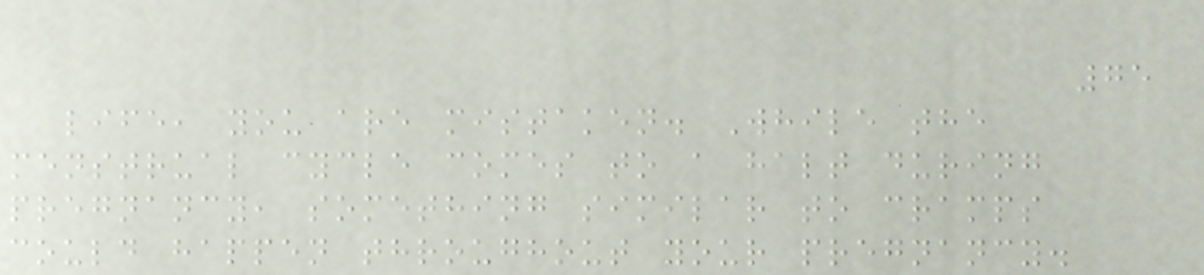75
life, you are mistaken. While the
menstrual cycle comes to a halt during
pregnancy, something similar to cramps
could happen throughout your pregnancy.
